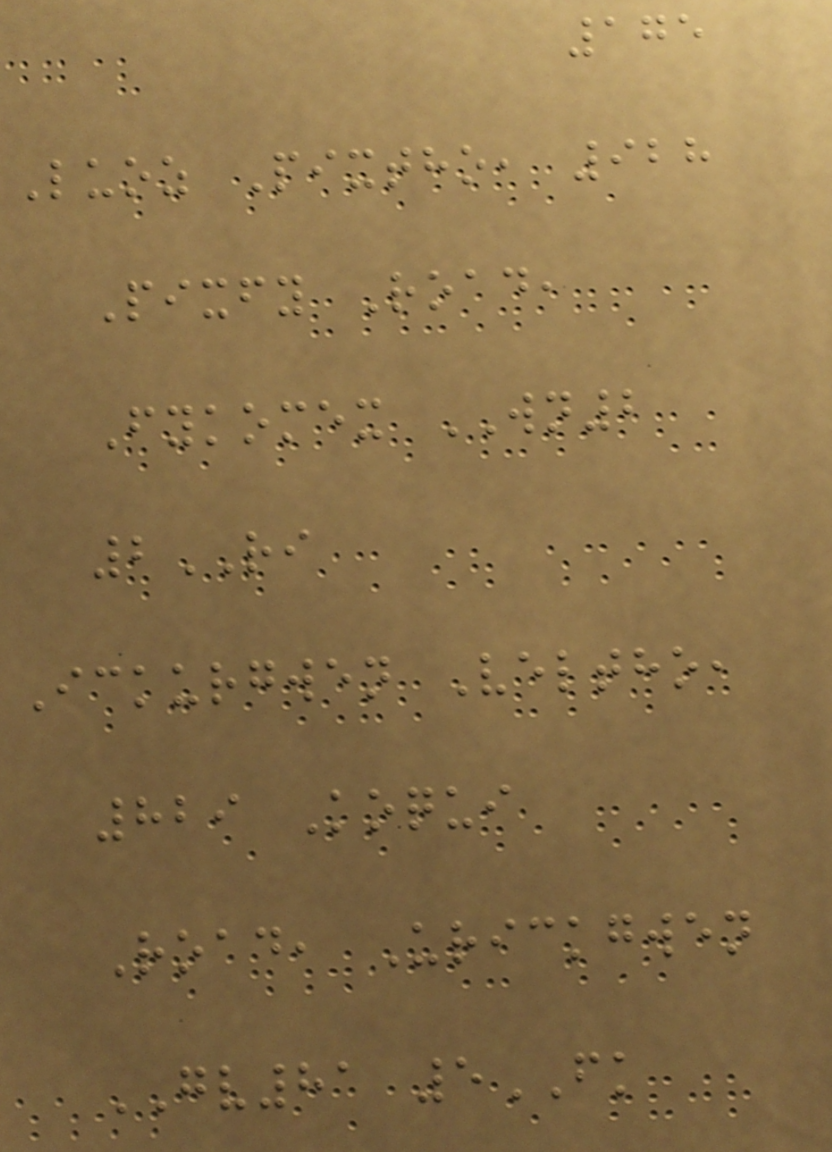175
Luoz Pixtho, 928
Pixfy Road,
Fykomex WN2
2RI
Ickurgwen Veltho,
829 Koqui
Road, Urickgwen
GV81 5FK
